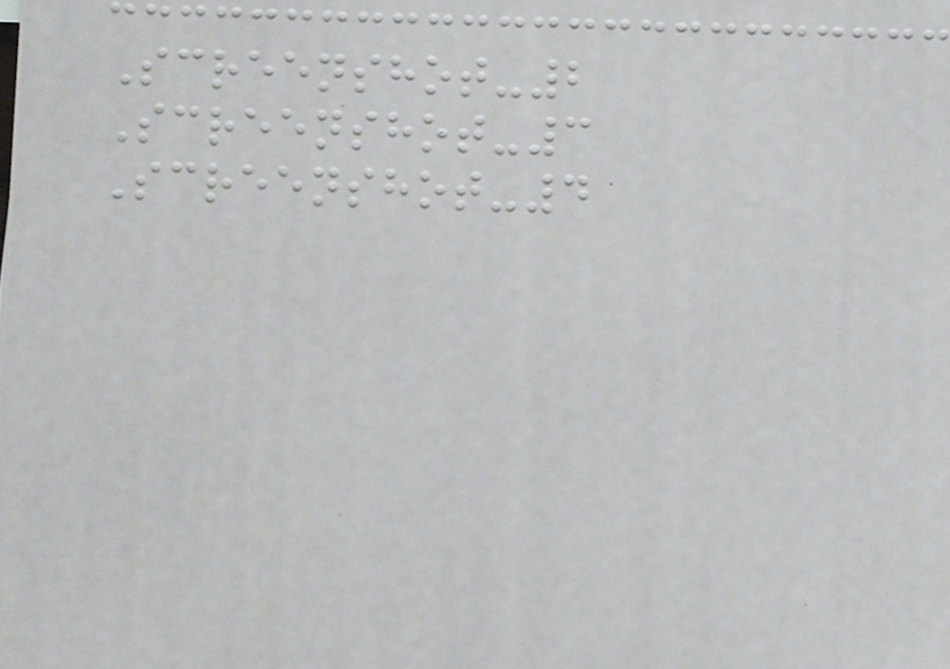Screenshot-2
Screenshot-3
Screenshot-4
